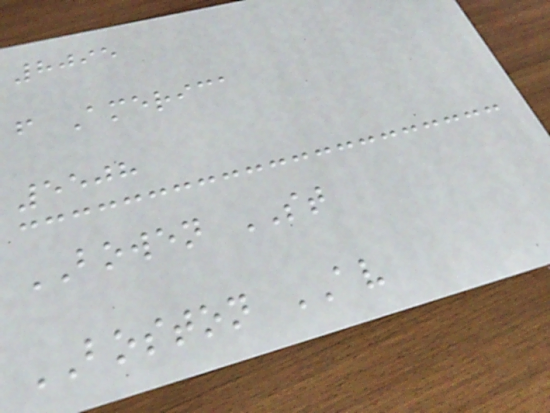8095
f America
5508
BOWEN ST
BOSTON AV
